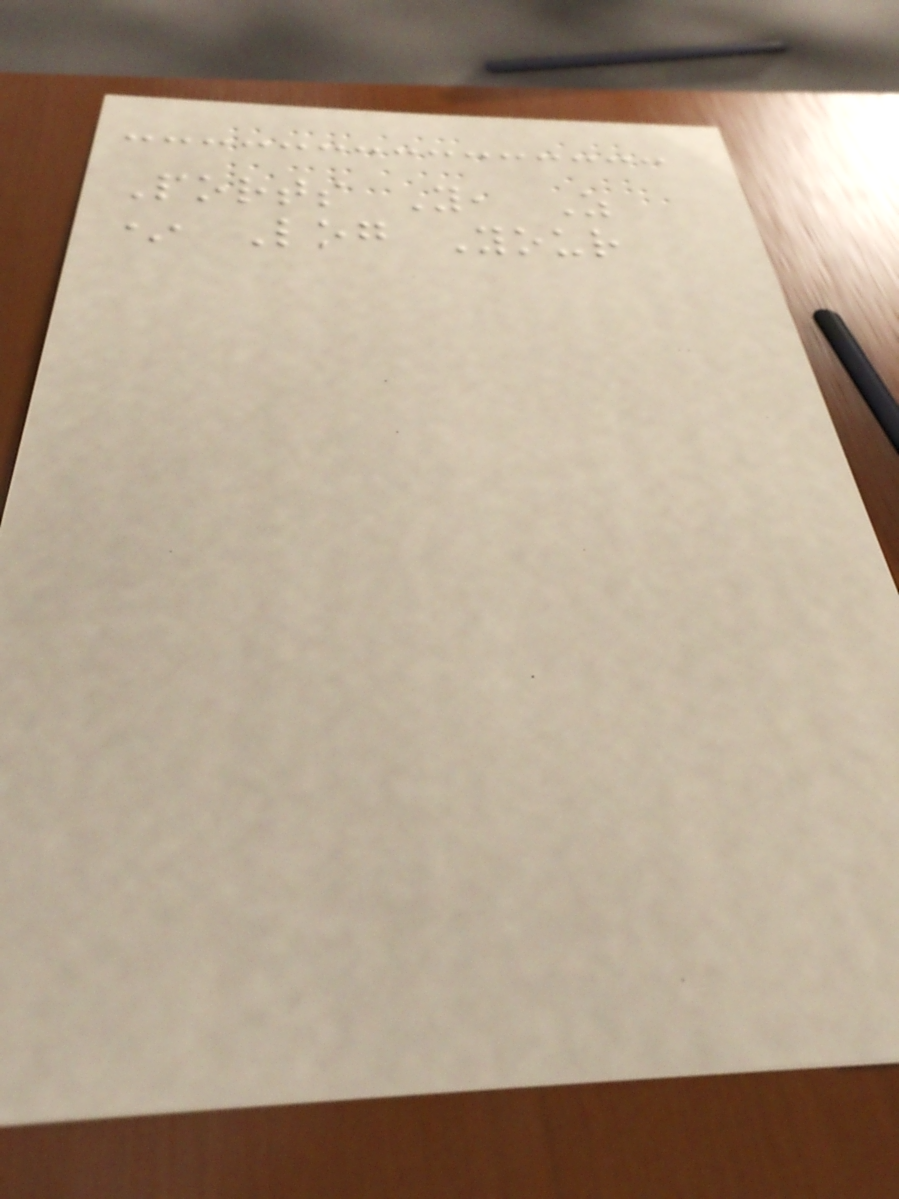Ports Y, Z
* Log Your
